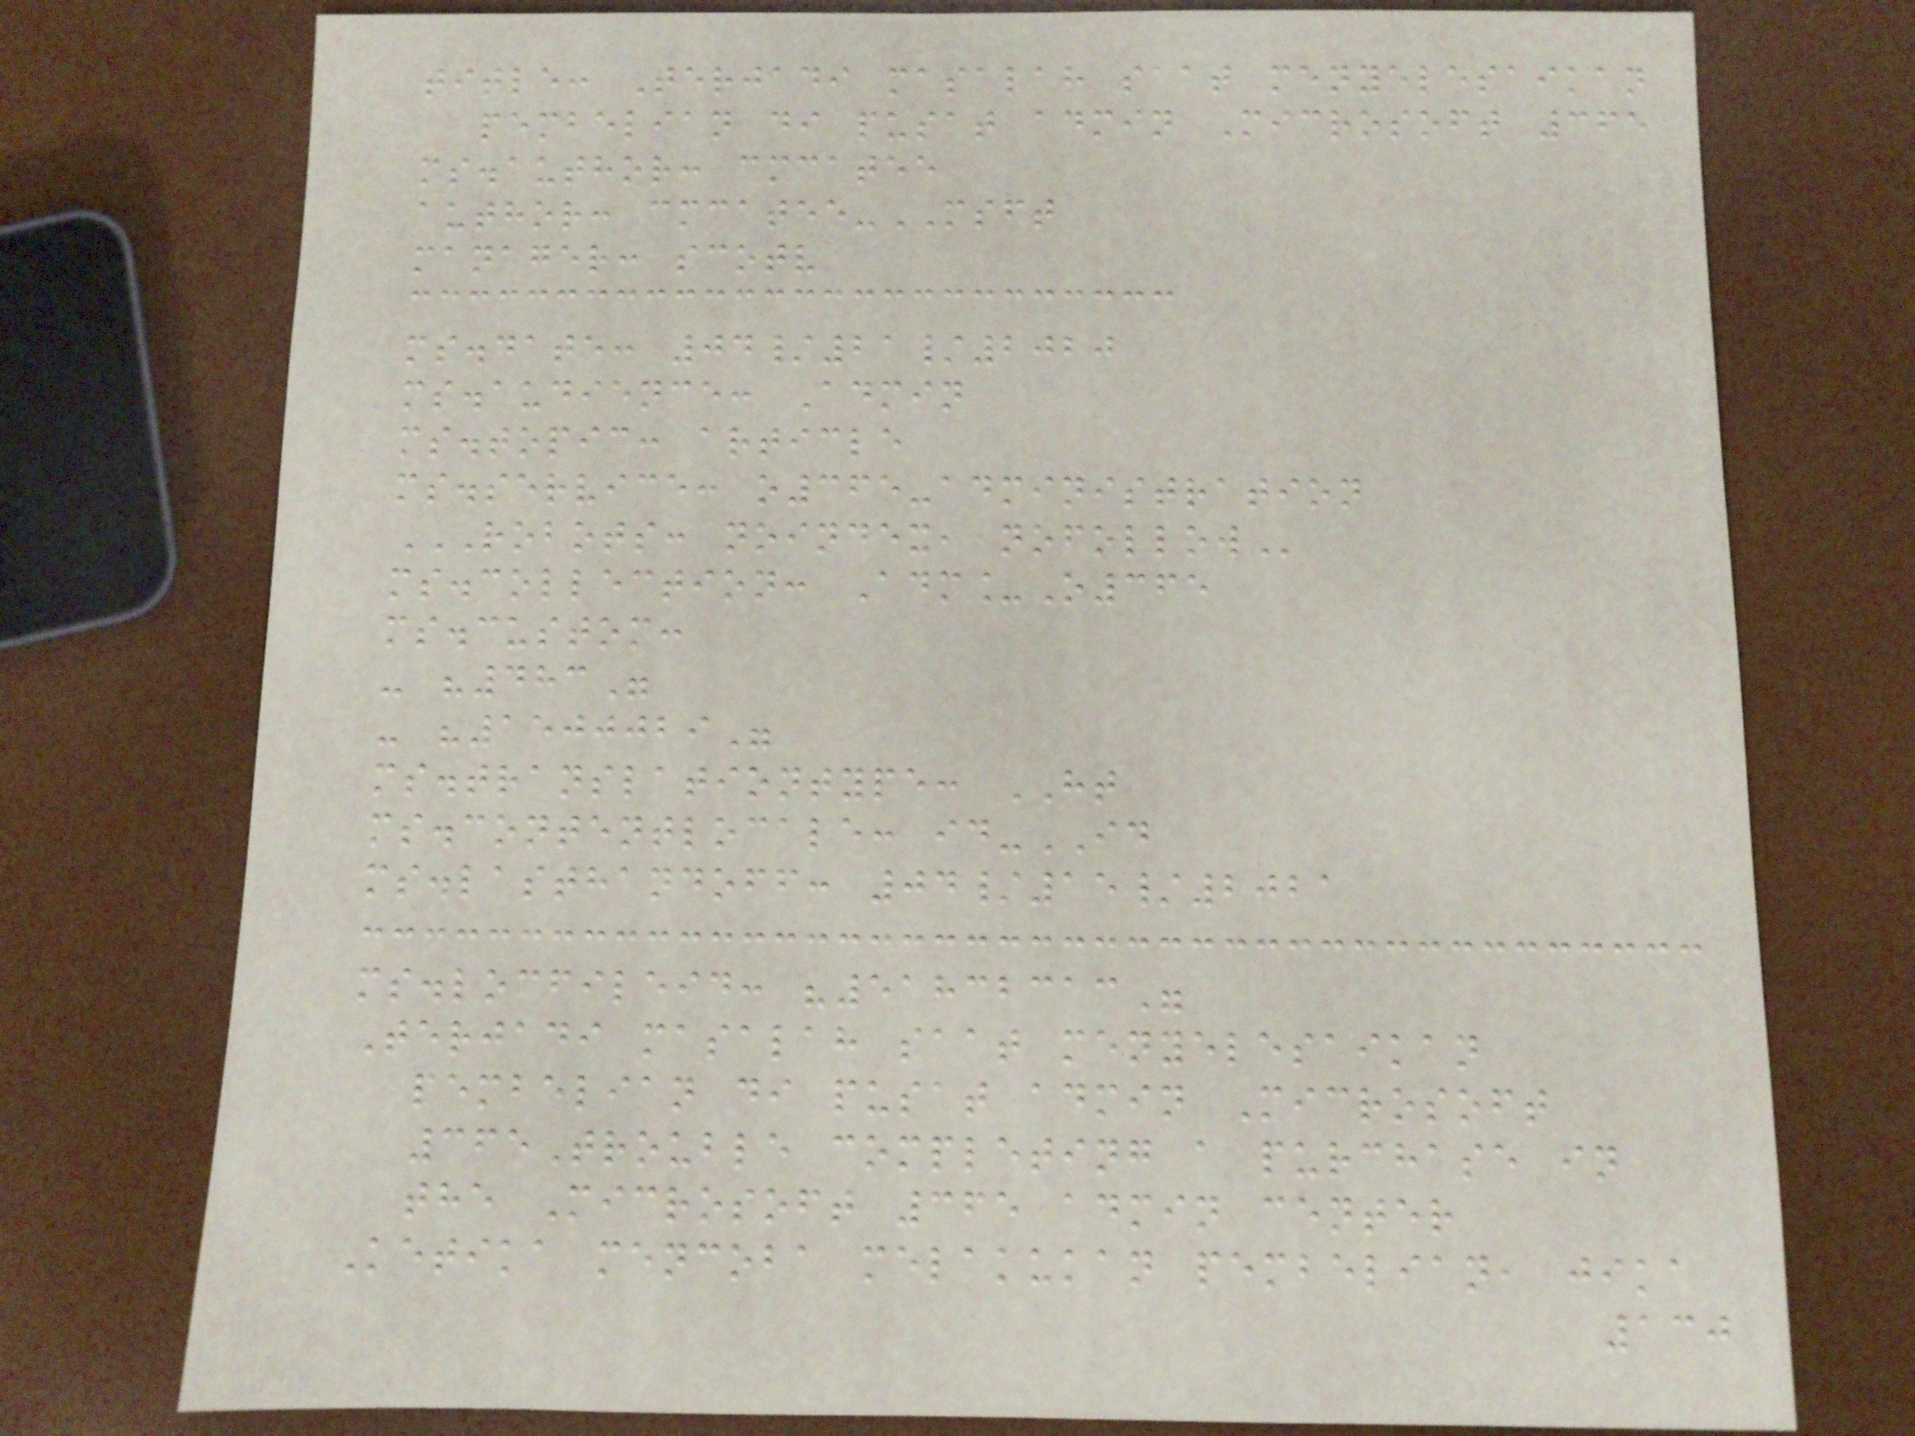title: Terjadi masalah saat menyelesaikan
pembelian di pusat admin Microsoft 365
ms.author: cmcatee
author: cmcatee-MSFT
manager: scotv
ms.date: 04/21/2020
ms.audience: Admin
ms.topic: article
ms.service: o365-administration
ROBOTS: NOINDEX, NOFOLLOW
ms.collection: Adm_O365
ms.custom:
- "483"
- "1500029"
ms.translationtype: HT
ms.contentlocale: id-ID
ms.lasthandoff: 04/15/2021
ms.locfileid: "51832313"
Terjadi masalah saat menyelesaikan
pembelian di pusat admin Microsoft
365Trouble completing a purchase in
the Microsoft 365 admin center
Ketika mencoba melakukan pembelian, jika
130
